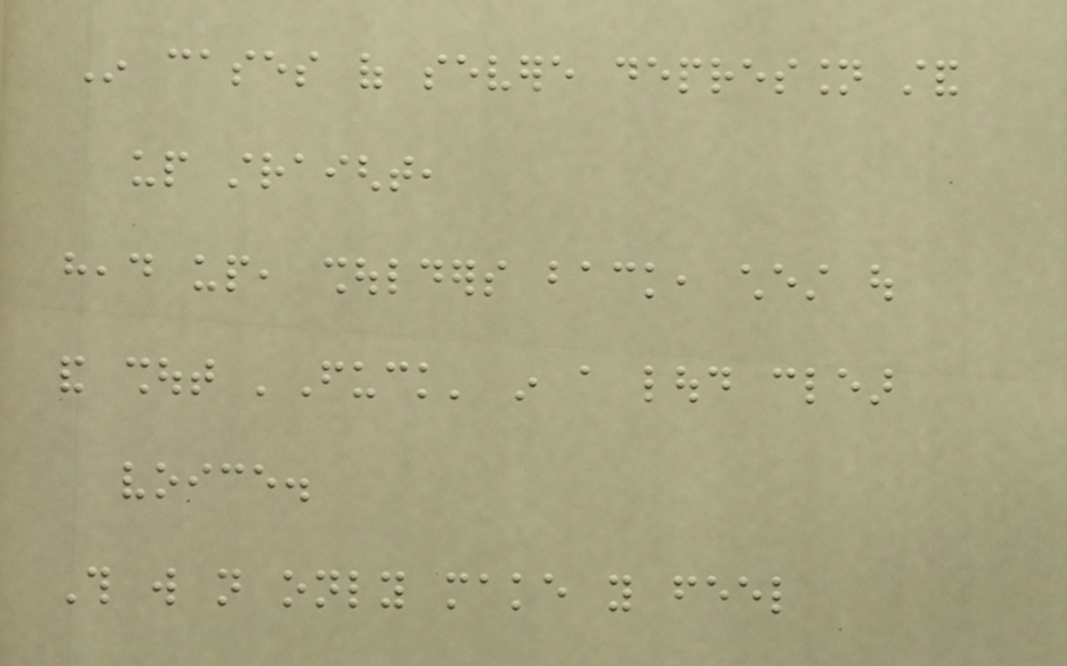In cases of severe depression stand
up straight,
head up, shoulders back, chest out
and shout 'Fuck' in a loud clear
voice.
This will not only make you feel
